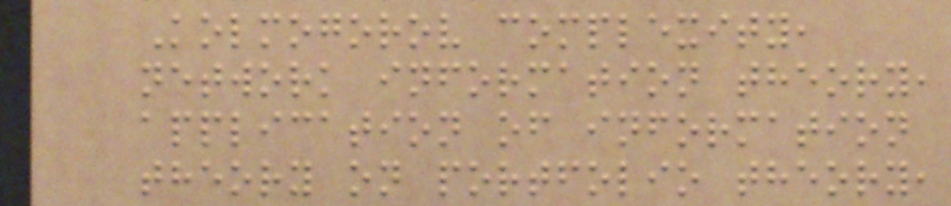Kolmogorov complexity,
network information theory,
application of information
theory on portfolio theory,
